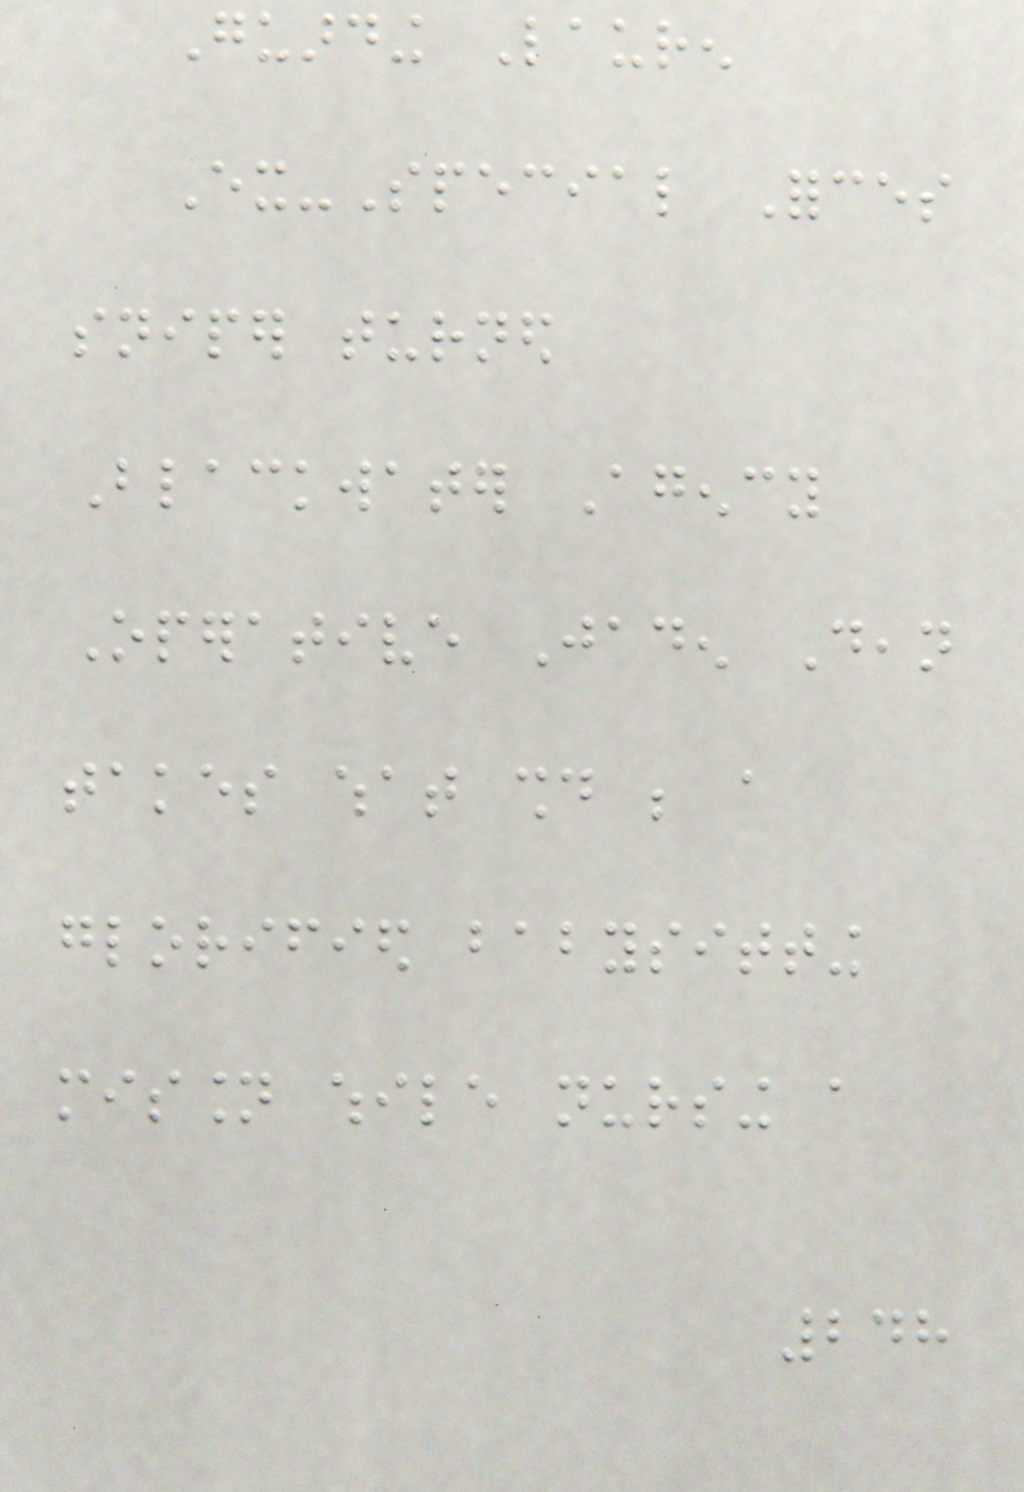Guarding Lauren
Ex-Special Forces
sniper turned
Blackwater Agency
Operative Jaden Dean
takes what should be a
glorified babysitting
mission while nursing a
248
